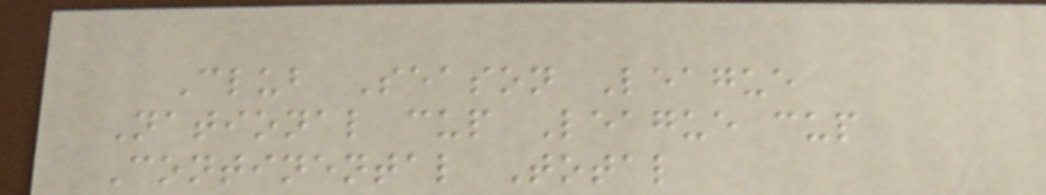Club Season League
National cup League cup
Continental Total
